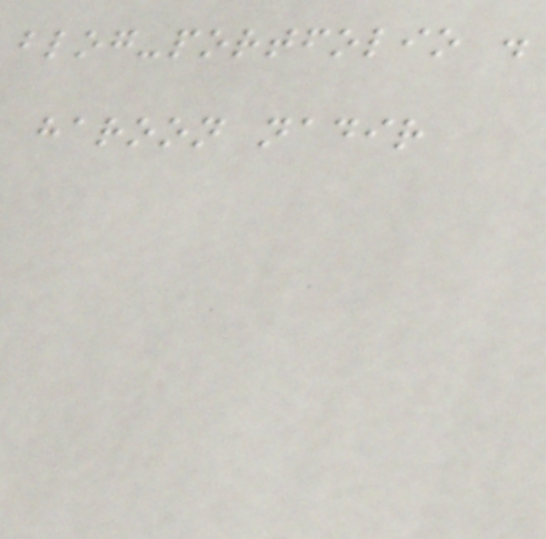blog-portfolio .
haroon nadir
